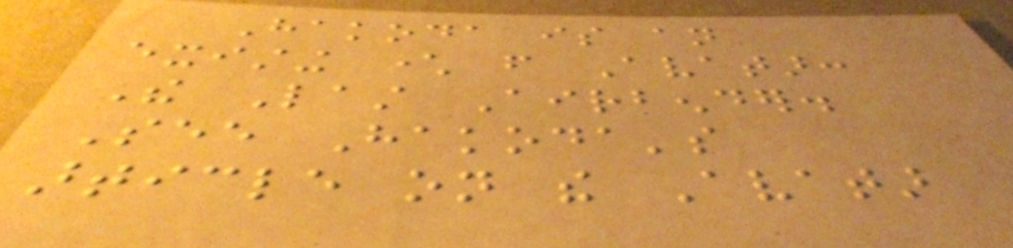Hakoda is an
existing character from Avatar:
The Last Airbender.
See Hakoda's
article on the Avatar
